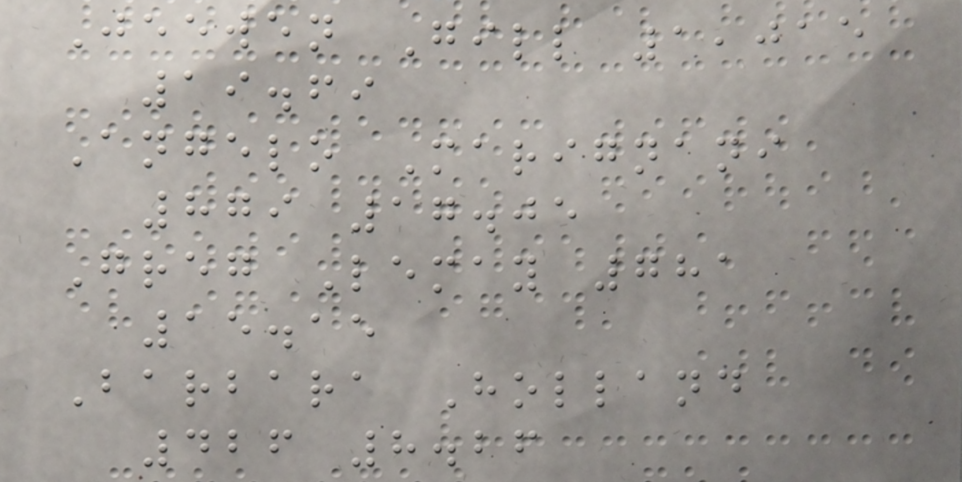Jeewen Gill 1,015
19.69
Angelo Marignani
879 17.05
Greg Lemay 781
15.15
Barbara Holland
426 8.26
